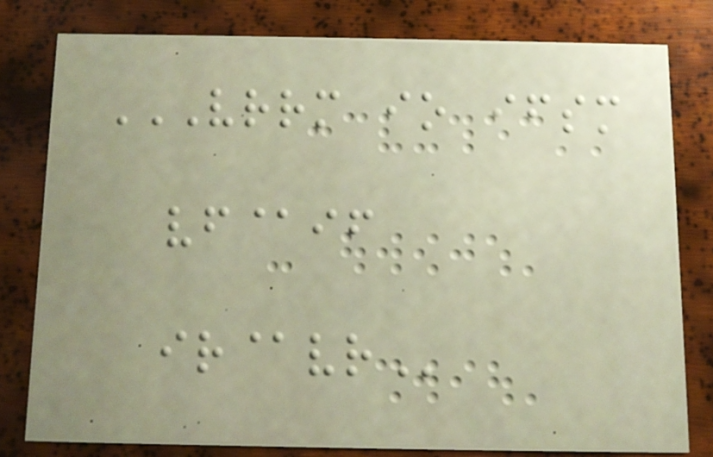VRRM IO IFSM
VF@IF
IR@VR
